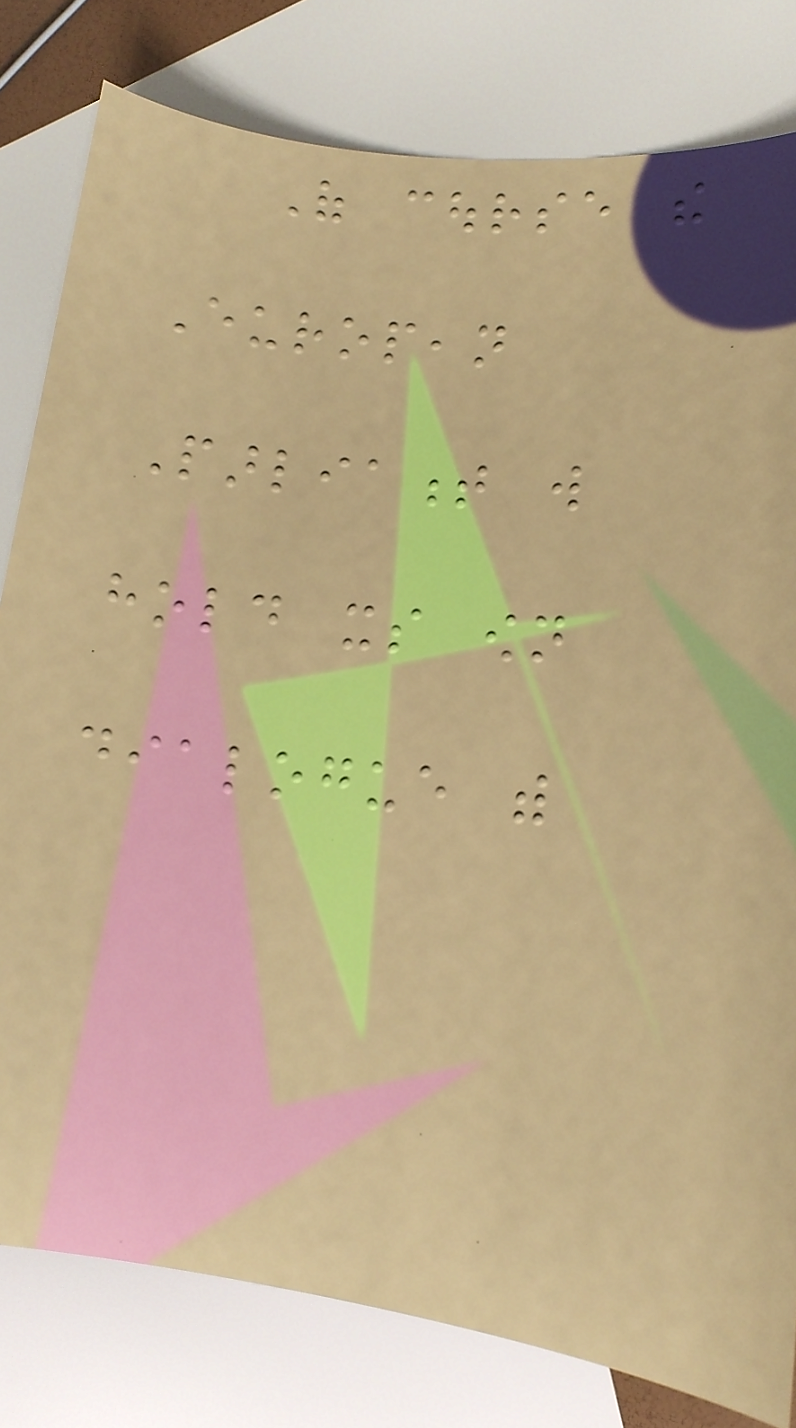Of course the
European
Parliament will
hold its own
dialogue with
